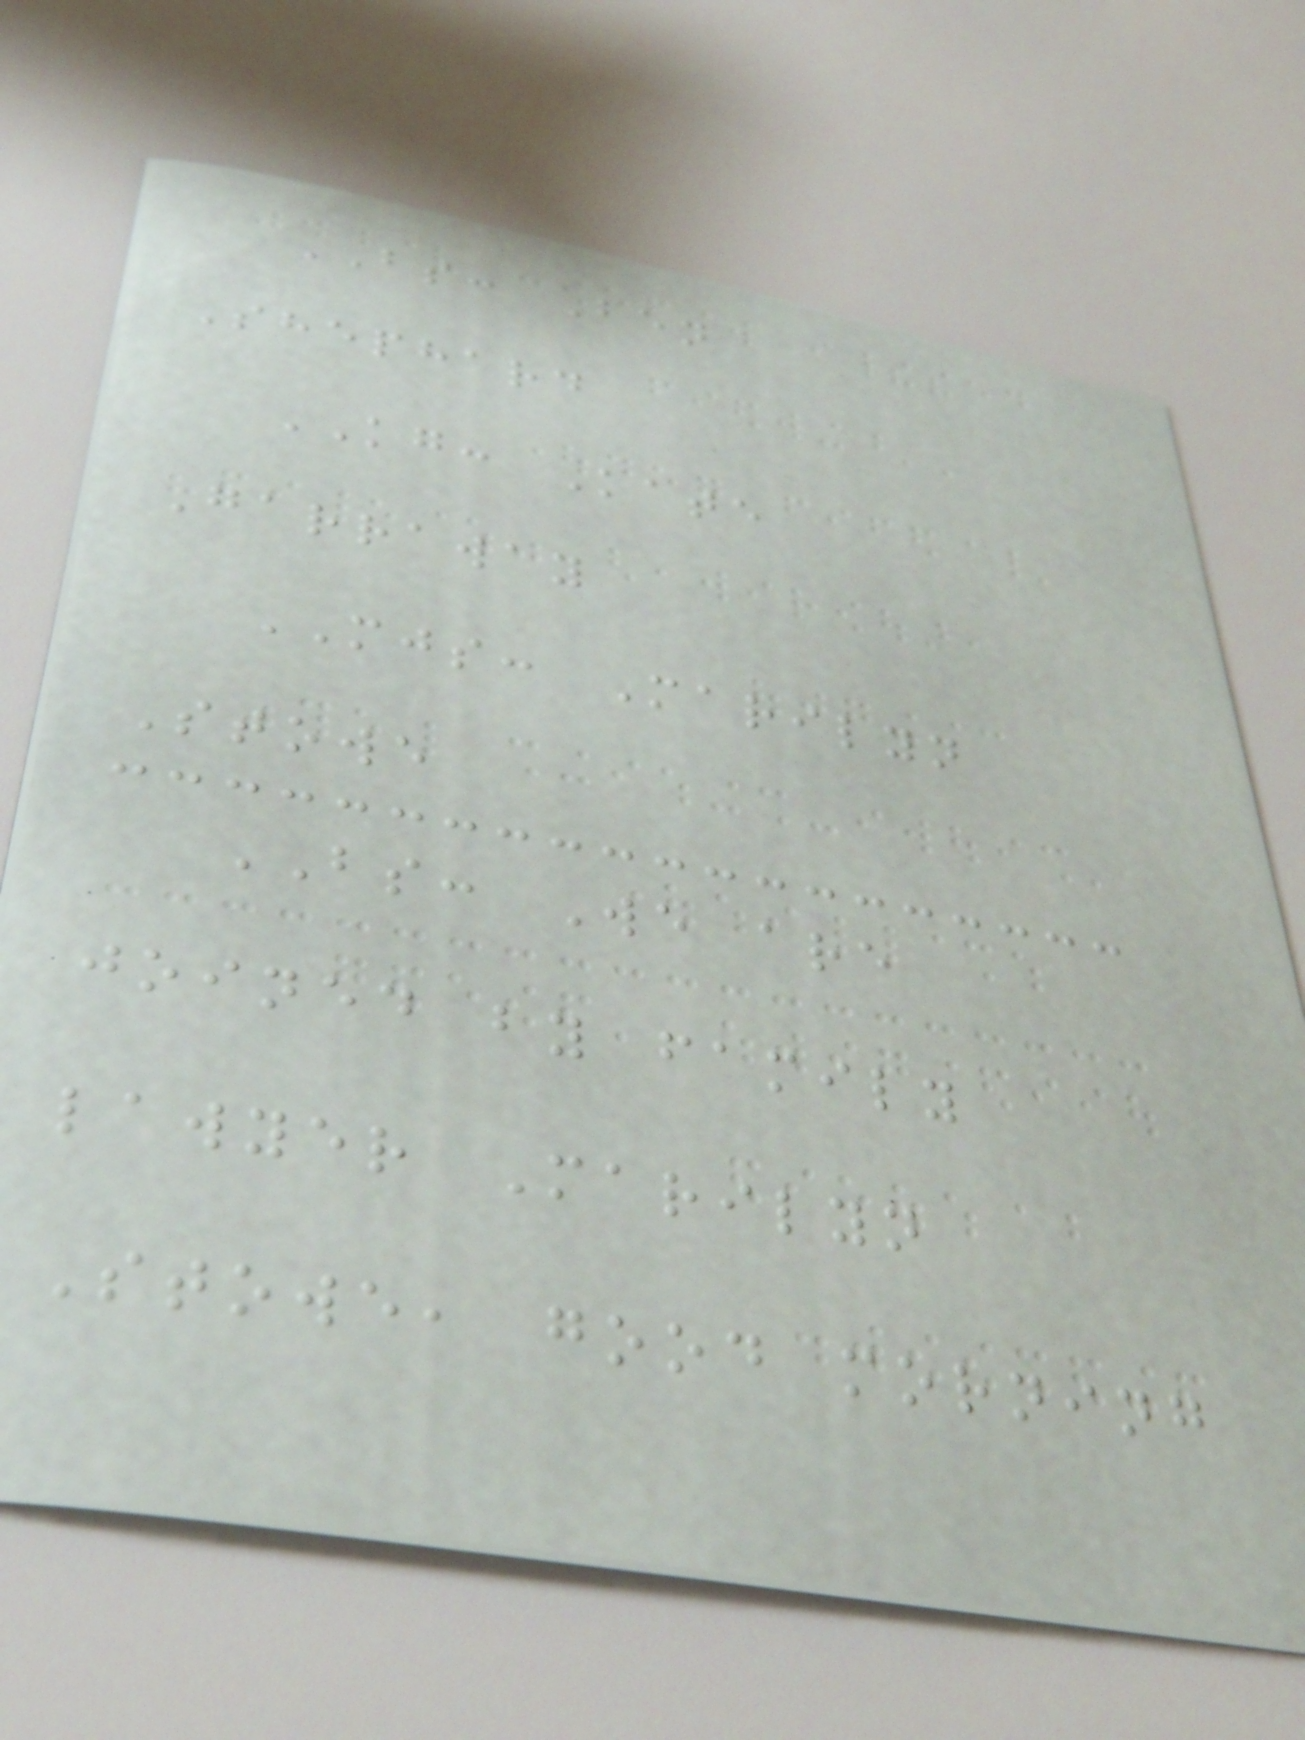BS: Ben
Shephard
KG: Kate
Garraway
MJS: Marilyn
Stowe
BS: We are
joined by family
lawyer Marilyn
Stowe, good morning
